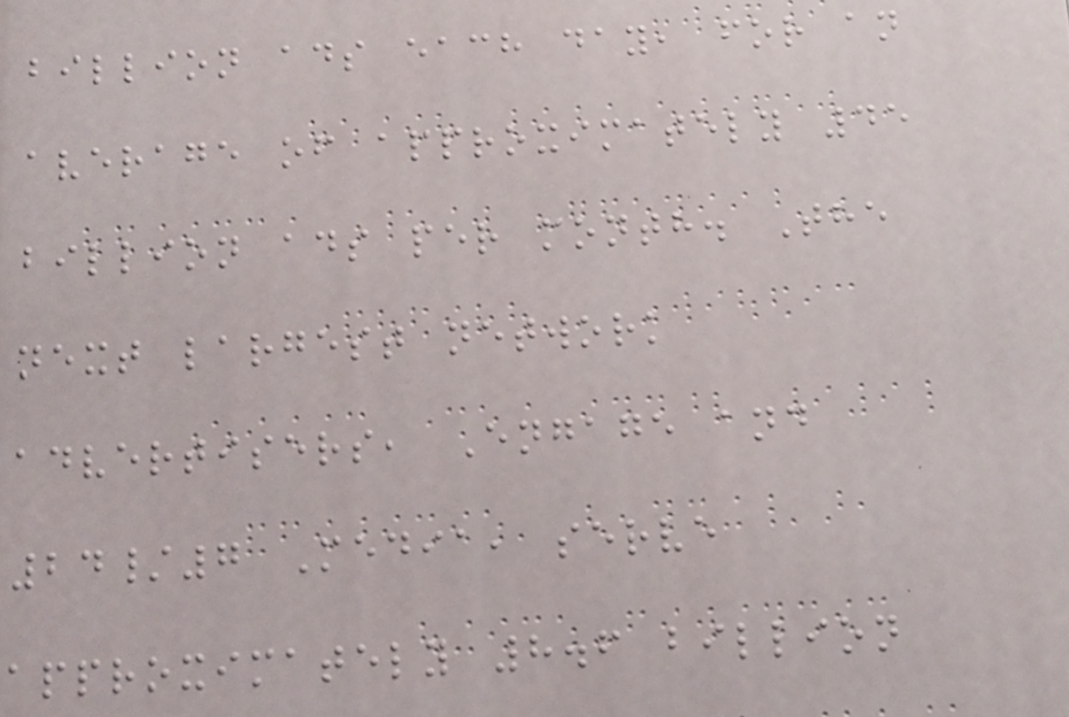billion ads each day, for an
average of approximately 45
billion ads per month. The
next largest network
advertisers, Engage and
24/7 Media, serve
approximately 8.6 billion
